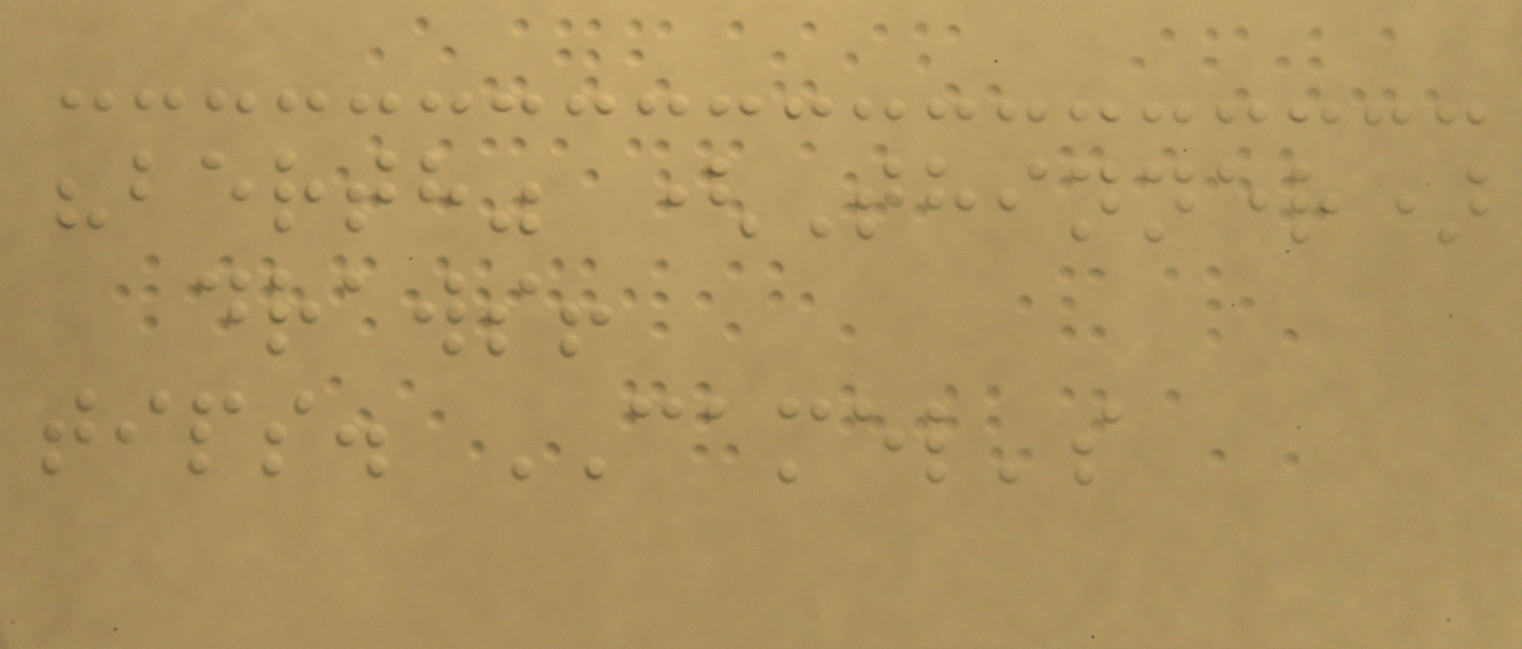"berth" (Thinner)
draws!
tips. CAMEL's
